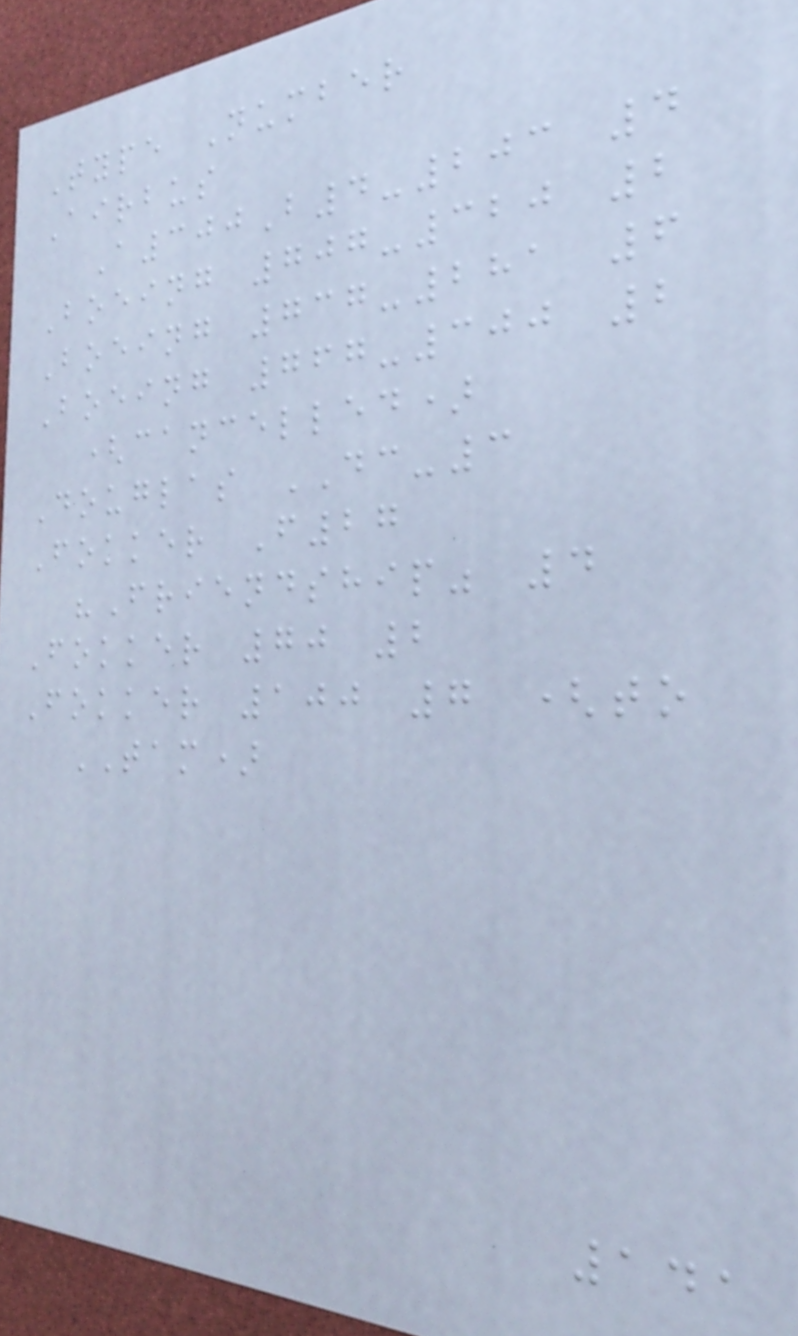Type Number
Airbus
A300B4-203 4
Boeing 707-320 2
Boeing 737-281 6
Boeing 767-300 2
(cancelled)
Douglas DC-3
Fokker F27
"Friendship" 4
Fokker 70 2
Fokker 100 7 (to
TAM)
141
